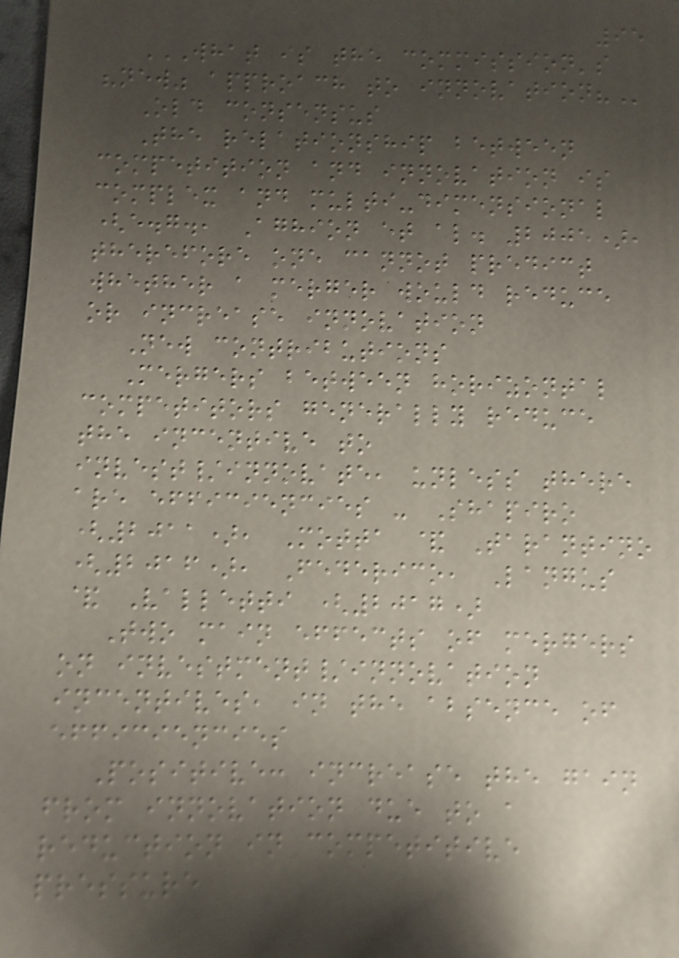95
WHAT IS THE COMMISSION'S
"NEW" APPROACH TO INNOVATION?
Old consensus
The relationship between
competition and innovation is
complex and multi-dimensional
(e.g., Aghion et al. 2005),
therefore one cannot predict
whether a merger would reduce
or increase innovation
New contributions
Mergers between horizontal
competitors generally reduce
the incentive to
invest/innovate, unless there
are efficiencies - Shapiro
(2011), Motta & Tarantino
(2016), Federico, Langus
& Valletti (2017)
Two main effects of mergers
on investment/innovation
incentives, in the absence of
efficiencies
Positive: increase the gain
from innovation due to a
reduction in competitive
pressure
